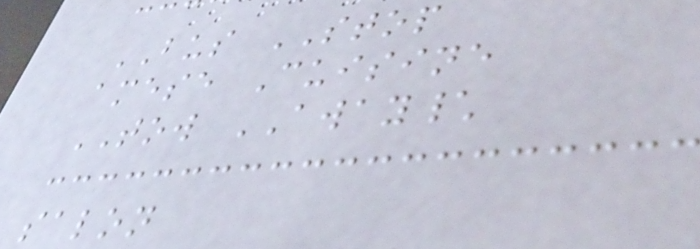BUS STOP
amese Cuisine
TOW AWAY\
salon
